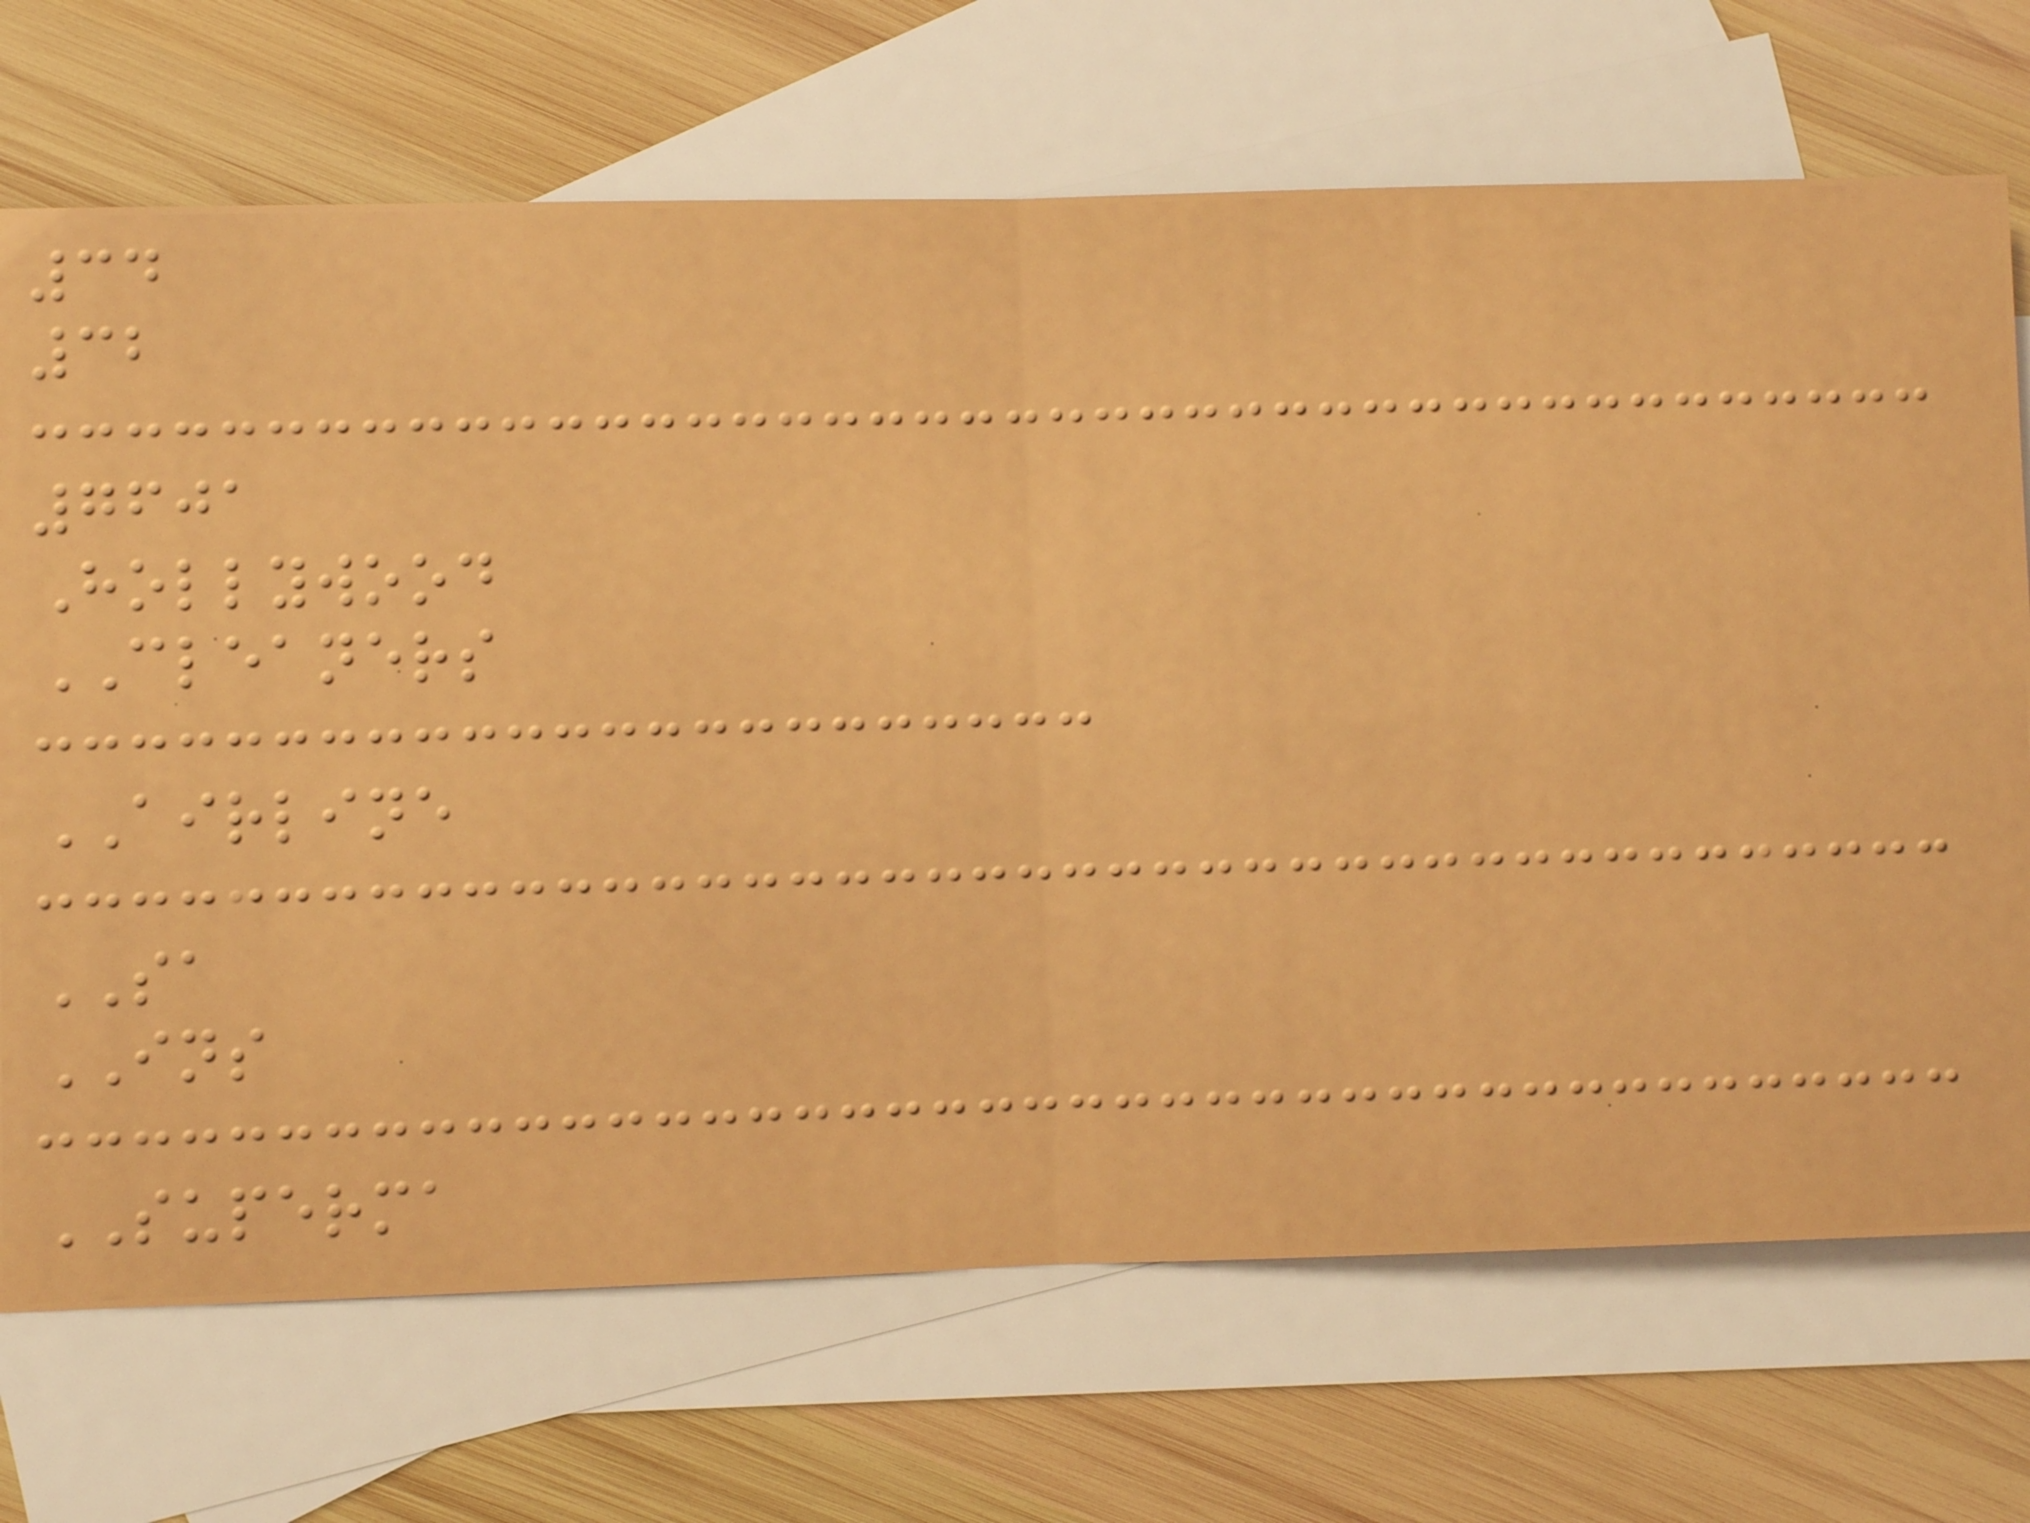34
32
7601
Hollywood
CLEANERS
AIRLINE
SA
INS
SUPERMA
